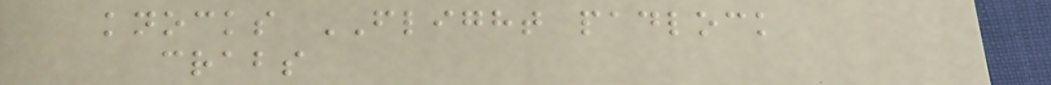knocks FLIGHT padlock
crabs
